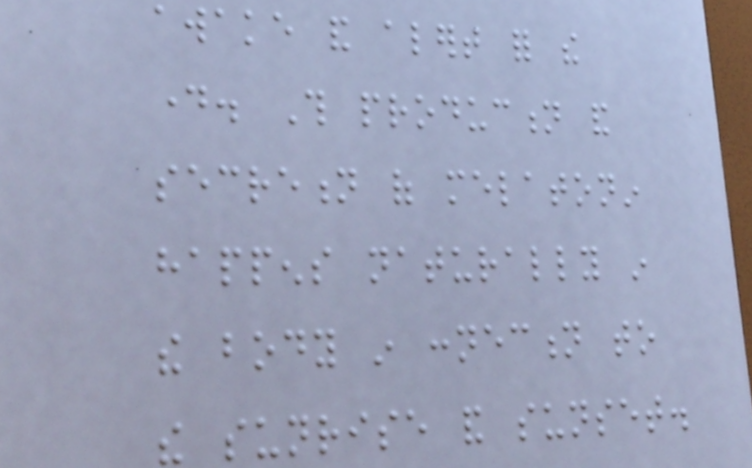awake and alert for the
day. This production and
secretion of melatonin
happens naturally in
the body in connection to
the sunrise and sunset.
